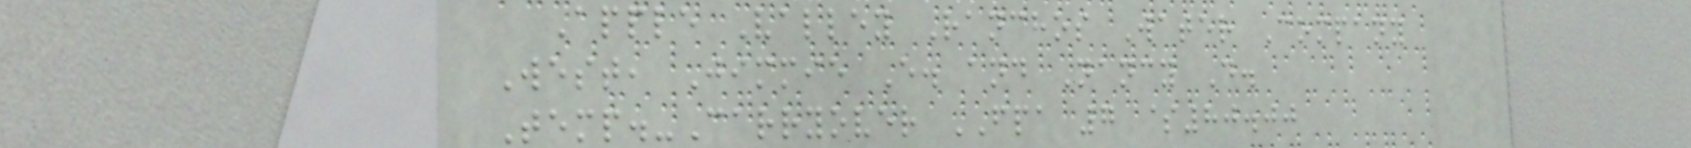Apple Valley Ranchos Water Company
West, Jimmie E. and Nancy D.
Temp.-Carryover FPA 7 $80.00
